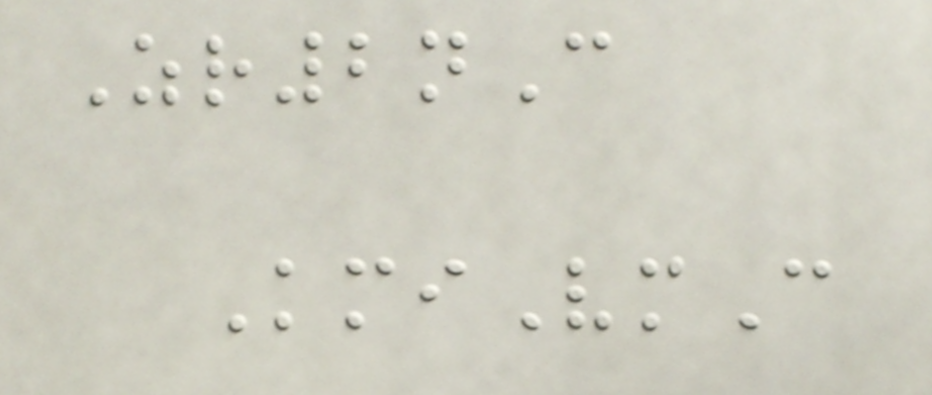Zr2nC
KmiVmC
